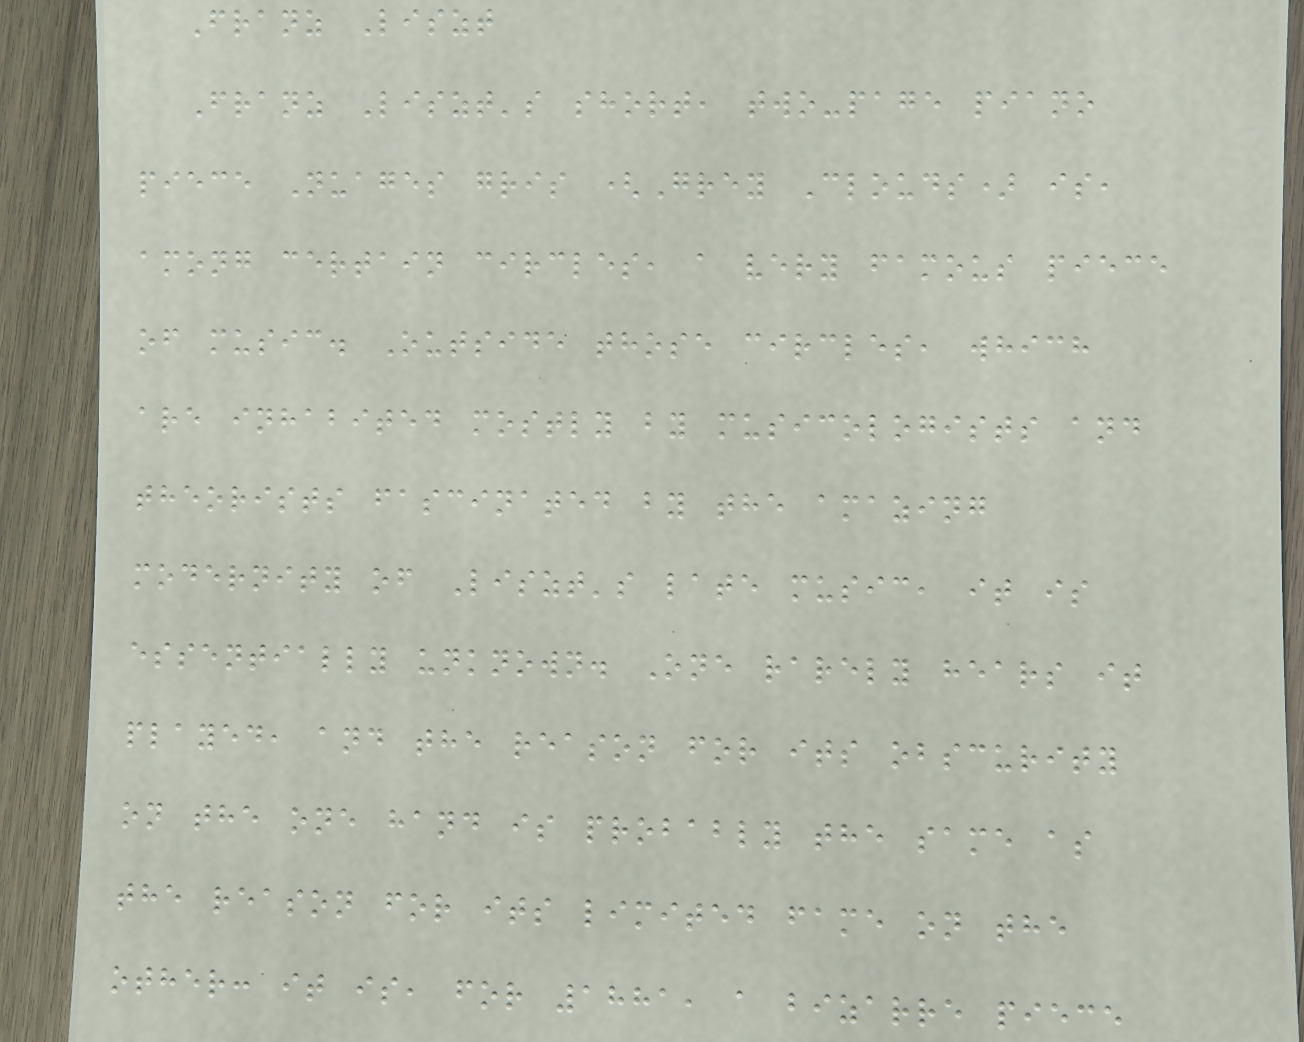Franz Liszt
Franz Liszt's short, two-page piano
piece Nuages gris (Grey Clouds) is,
among certain circles, a very famous piece
of music. Outside those circles, which
are inhabited mostly by musicologists and
theorists fascinated by the amazing
modernity of Liszt's late music, it is
essentially unknown. One rarely hears it
played, and the reason for its obscurity
on the one hand is probably the same as
the reason for its limited fame on the
other: it is, for 1881, a bizarre piece
